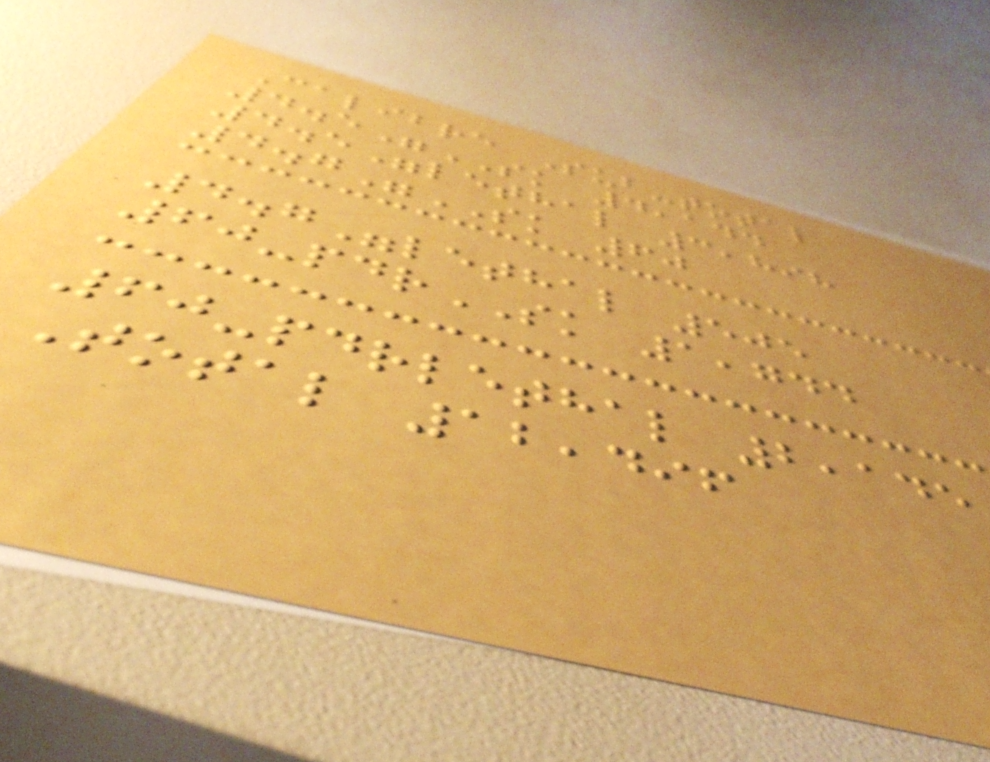Calibre Sub-total
4.5"SK 4,144
4.5"lethal 3,898
4.7"SK 60
4.7"lethal 505
60-pdrSK 1,744
60-pdrlethal 2,145
Total 12,496
